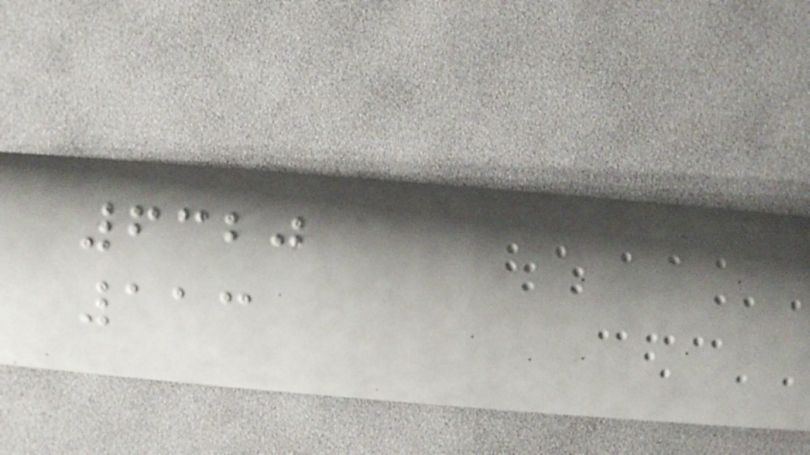6320
113
